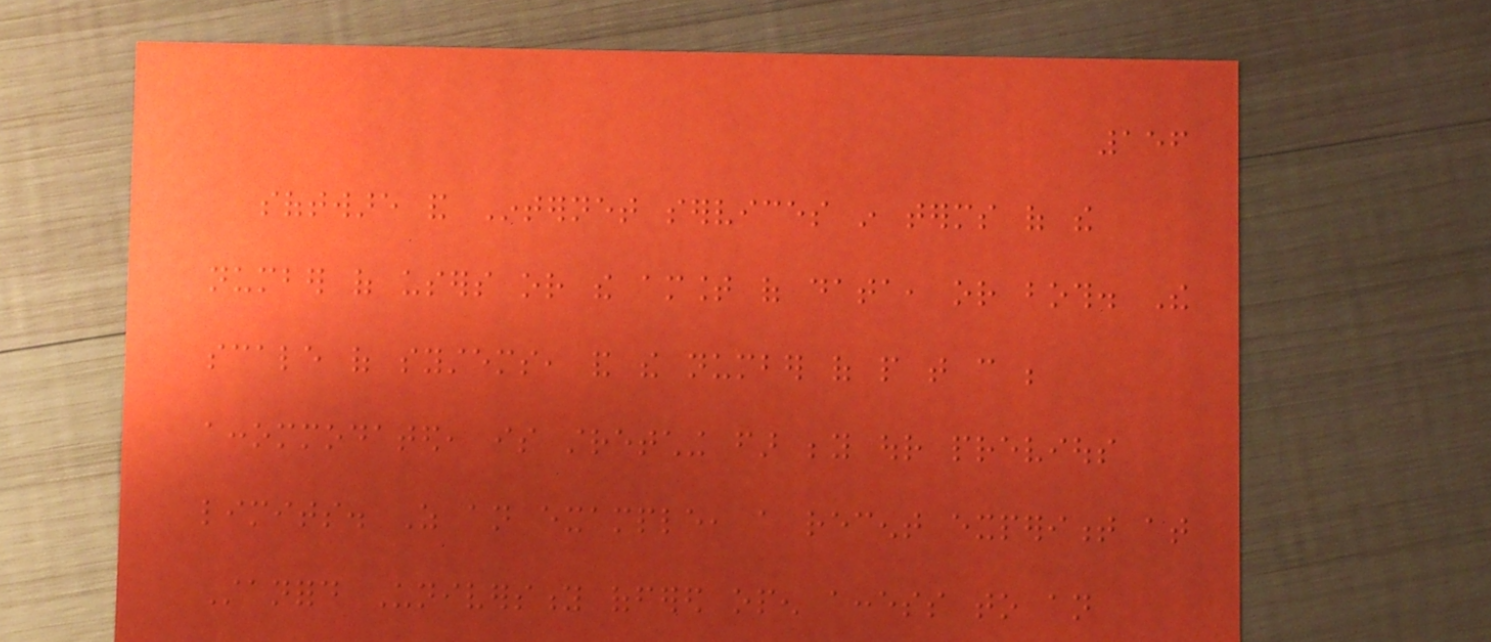156
software and Internet services in terms of the
number of users or the amount of data, or both. The
scale of systems, and the number of people that can be
accommodated, is stretching far beyond our previous
limits. As an example, a recent experiment at
Stanford University offered open access to an
